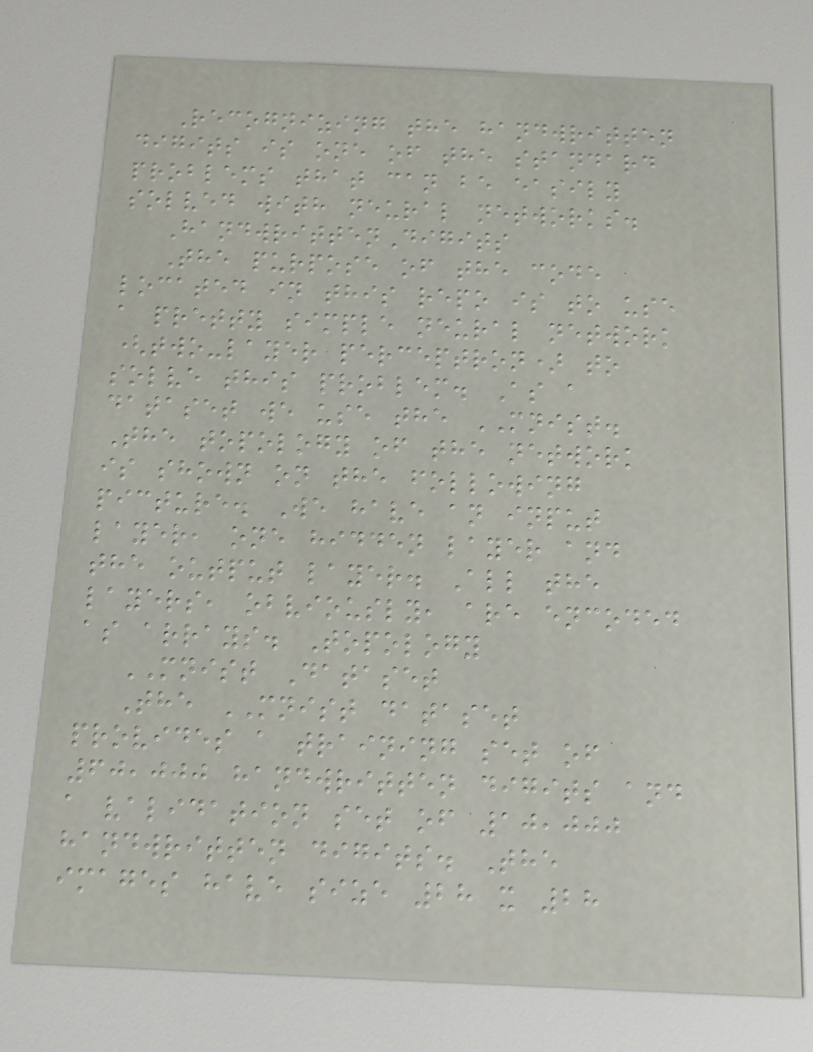Recognizing the handwritten
digits is one of the standard
problems that can be easily
solved with neural networks.
HandwrittenDigits
The purpose of the code
located in this repo is to use
a pretty simple neural network
(two-layer perceptron) to
solve this problem. As a
dataset we use the MNIST.
The topology of the network
is shown on the following
picture. We have an input
layer, one hidden layer and
the output layer. All the
layers, obviously, are encoded
as arrays. Topology
MNIST Dataset
The MNIST dataset
provides a training set of
60,000 handwritten digits and
a validation set of 10,000
handwritten digits. The
images have size 28 x 28
